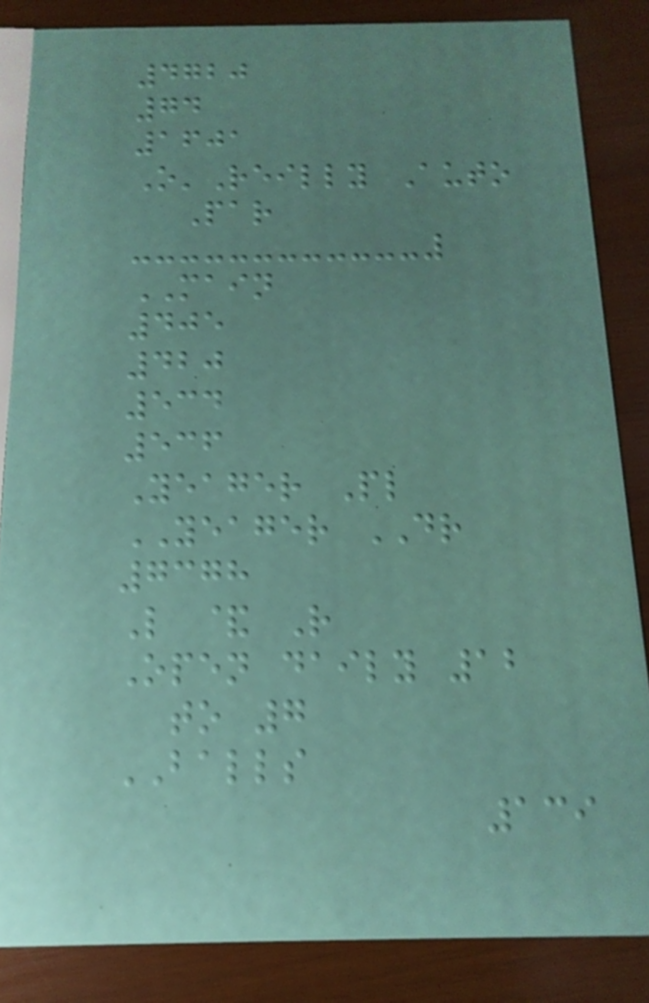4720
74
1601
O'Reilly Auto
Par
MAIN
405
420
534
536
Yeager Pl
YEAGER DR
7378
L & R
Open daily 12
to 7
BALLS
139
